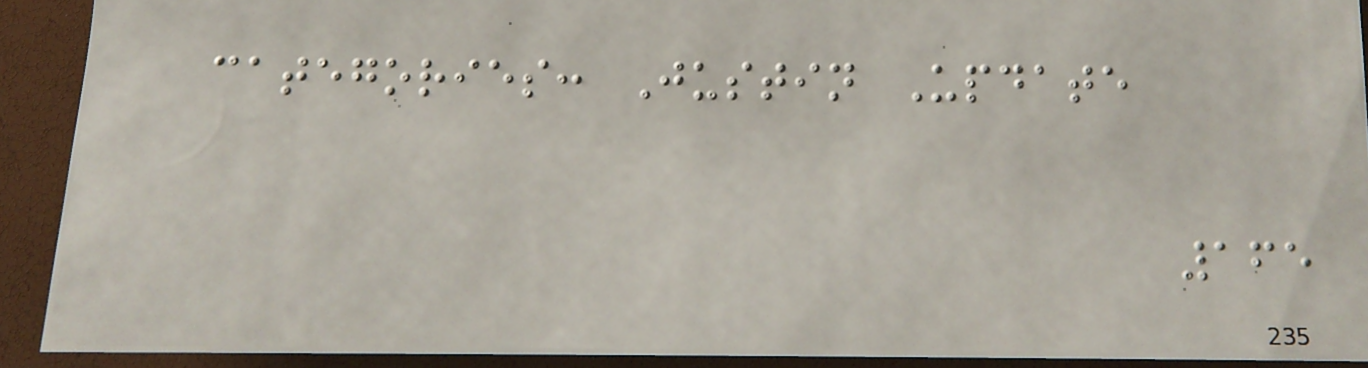categories: Justin Update
165
